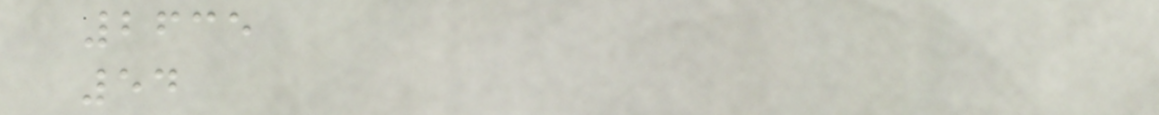2635
54
